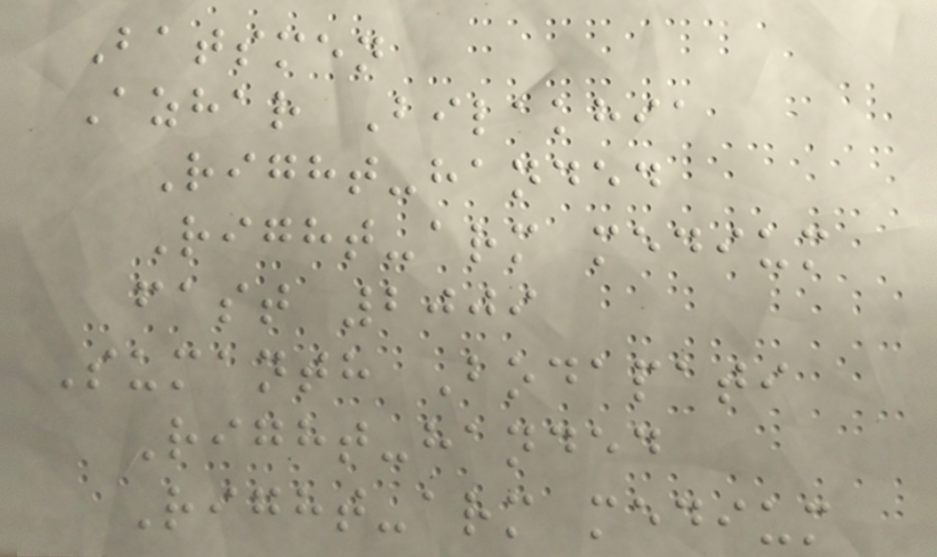Batsmen
Azhar Bilakhia
Right-handed
Right-arm medium
fast 2009
Sumanth Bodapati
Right-handed
Right-arm medium
